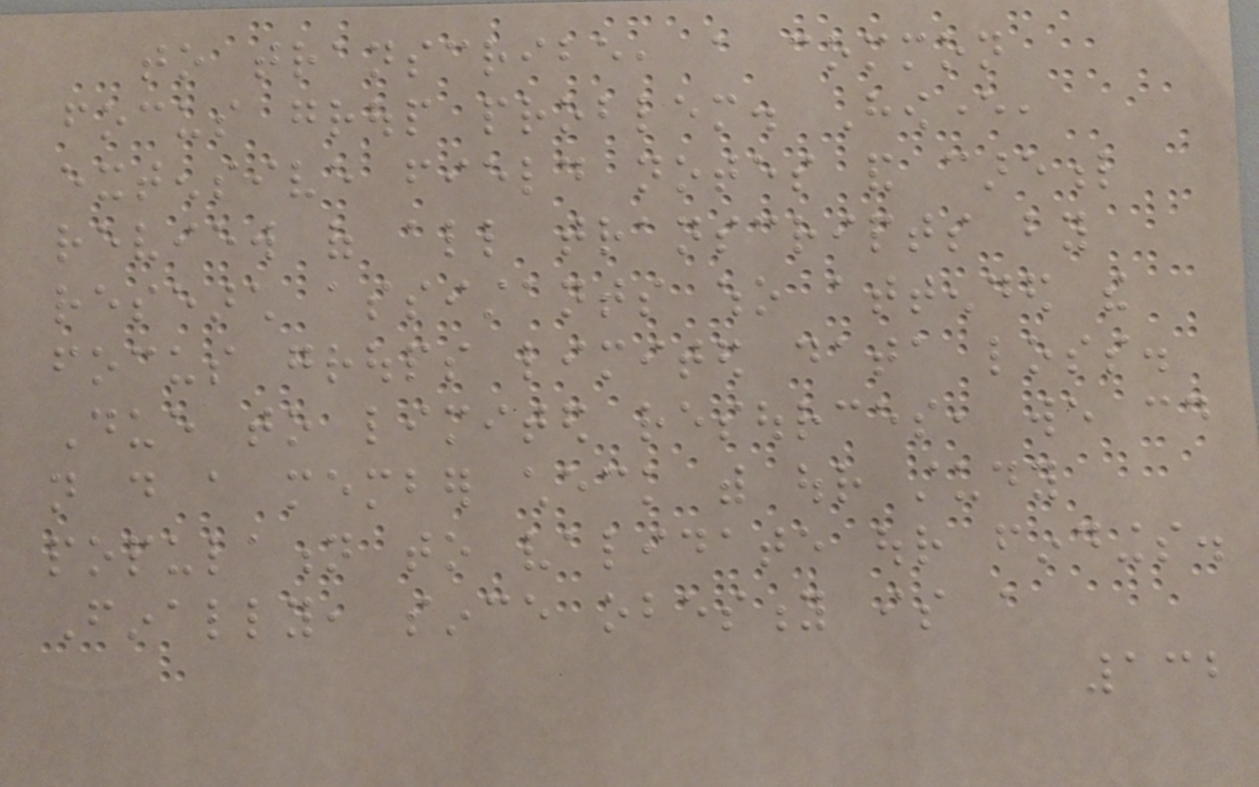to transcribe, a common
focus group problem. However,
extensive field notes and careful
review of all transcripts by
research assistants who attended the
focus groups limited data loss.
Due to limited resources, we could
not do a member check with our study
population to validate our findings.
Finally, since obesity is a
132
